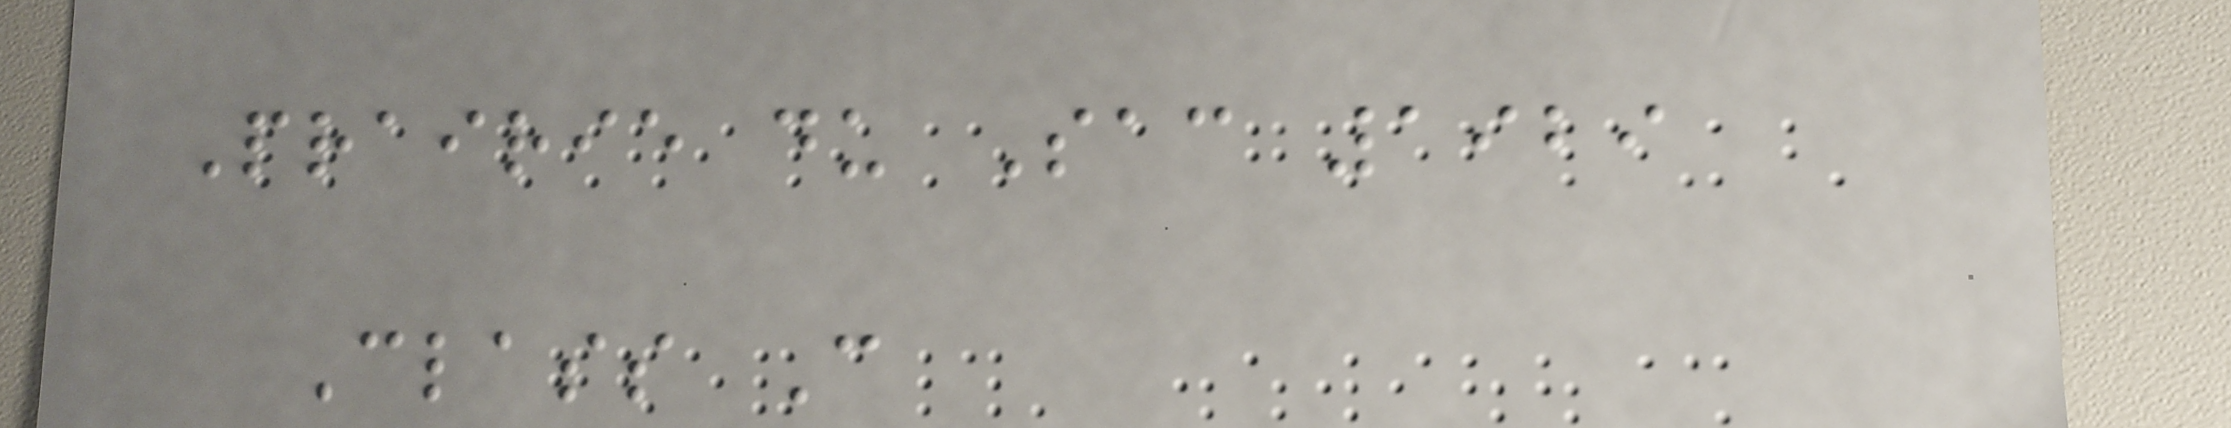Prairie du Sac 1929
Class C
